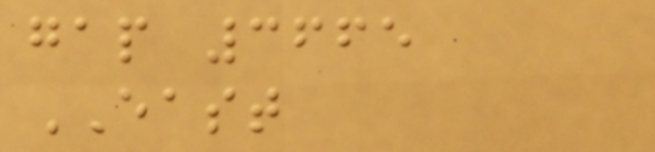gap 3665
EAST
